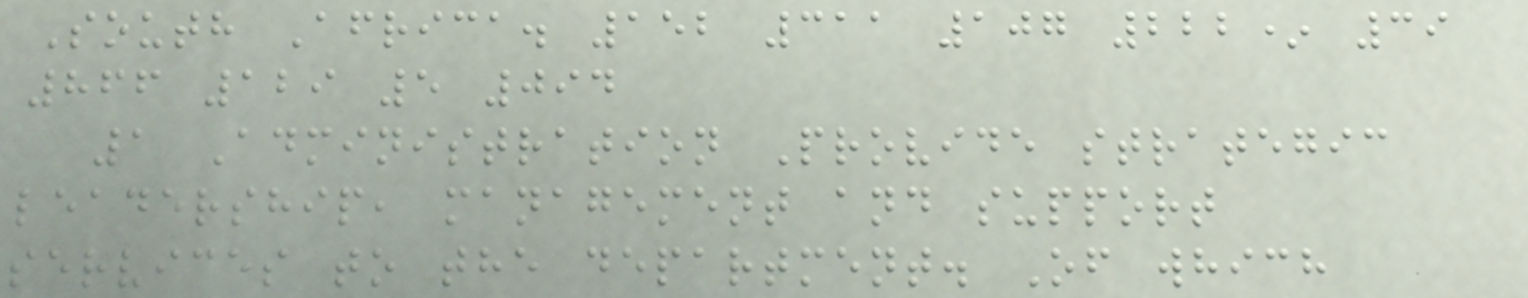South Africa. 152 311 107 222* 39
866 129 5 094
1 Administration Provide strategic
leadership, management and support
services to the department. Of which
